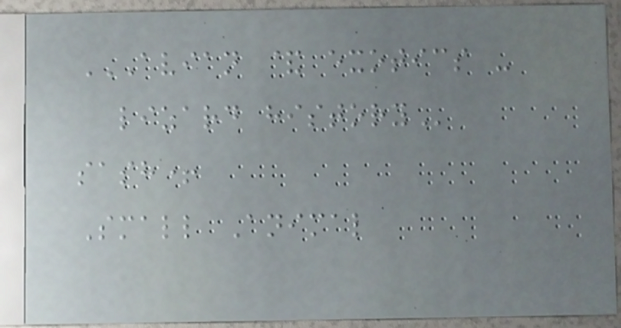AVIAN & EXOTICS -
LIZARD HISTORY
sash+
Small Animal
